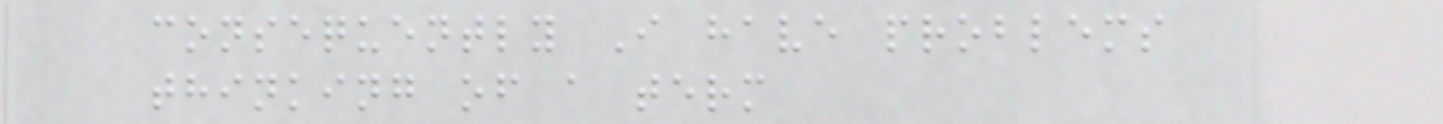consequently I have problems
thinking of a term
